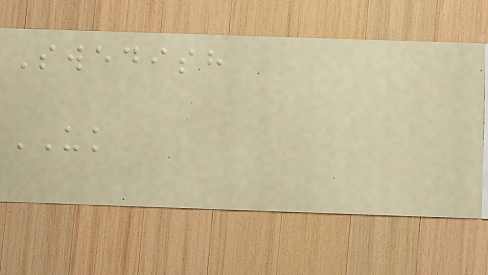Swedish
UK
